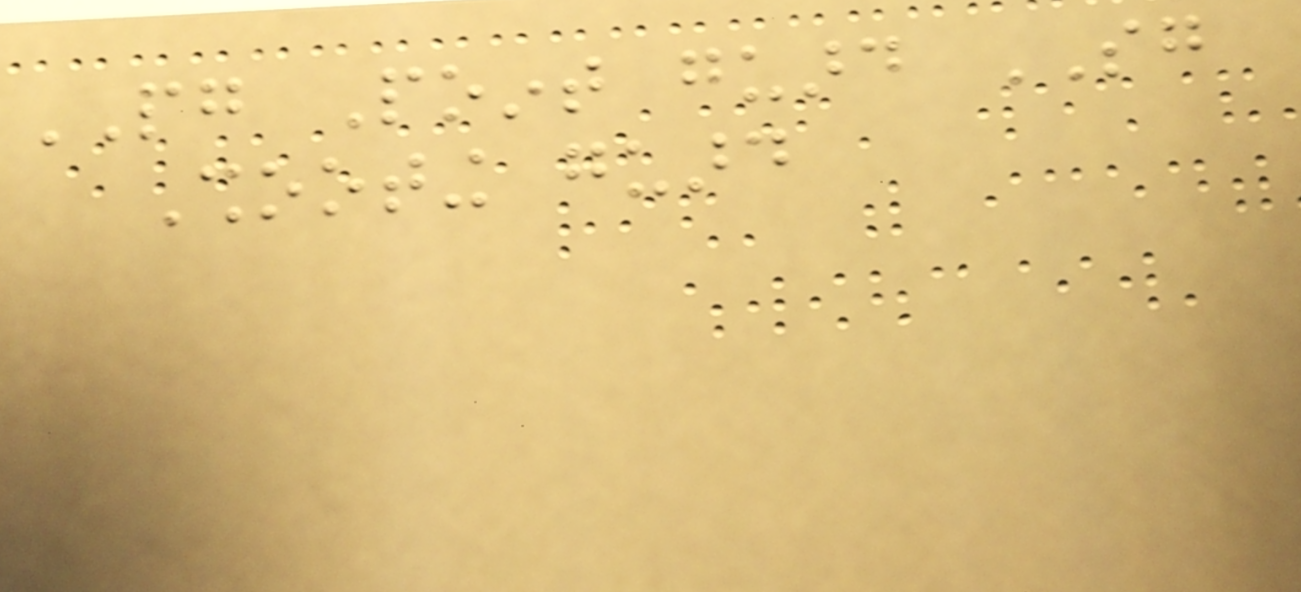PG Point guard SG
Shooting guard
